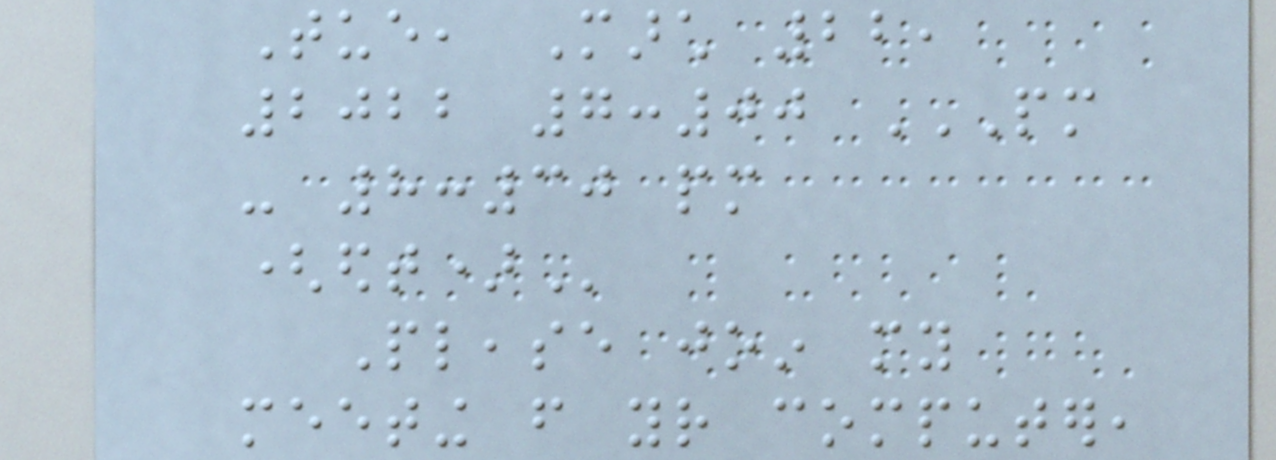Tue, March 22,
2022 7:00 PM
- 8:30 PM
(EDT)
Please join my
meeting from your computer,
